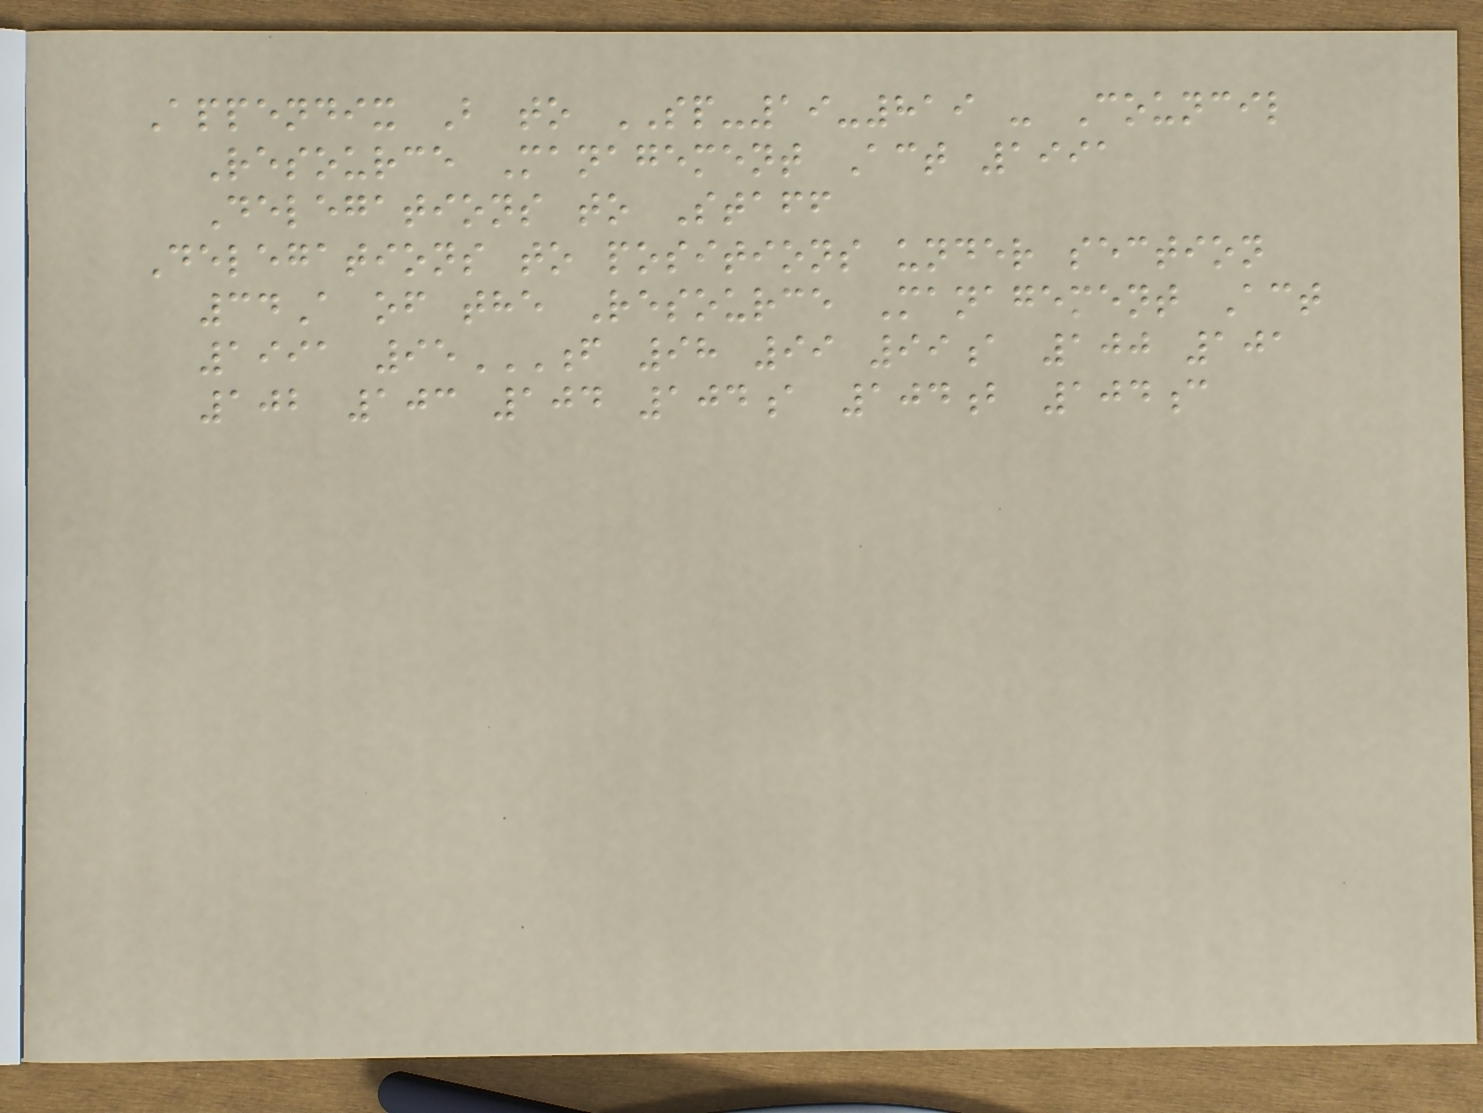Appendix B to SP-19-819 - Council
Resource Management Act 1991
Delegations to Staff
Delegations to positions under section
34A of the Resource Management Act
1991 95F 98 99 99A 100 101
102 103 104 104A 104B 104C
